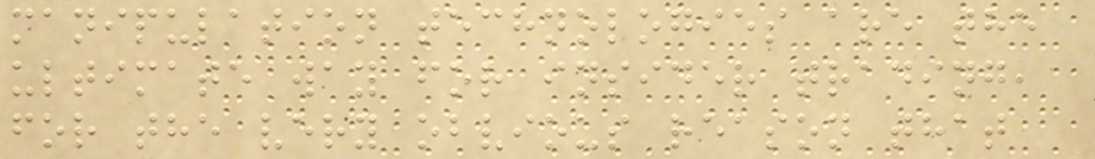manipulation technologies are the
ultimate way for insider trading,
for the very obvious reason that
